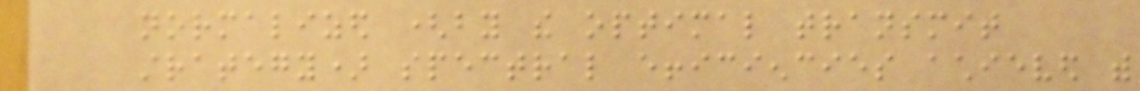normalized (by the optimal transmit
strategy) spectral efficiencies achieved with
